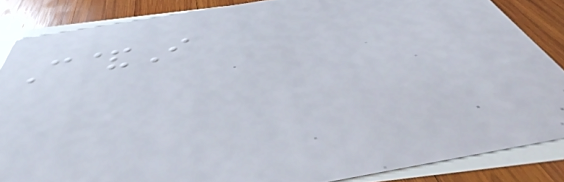C&I
